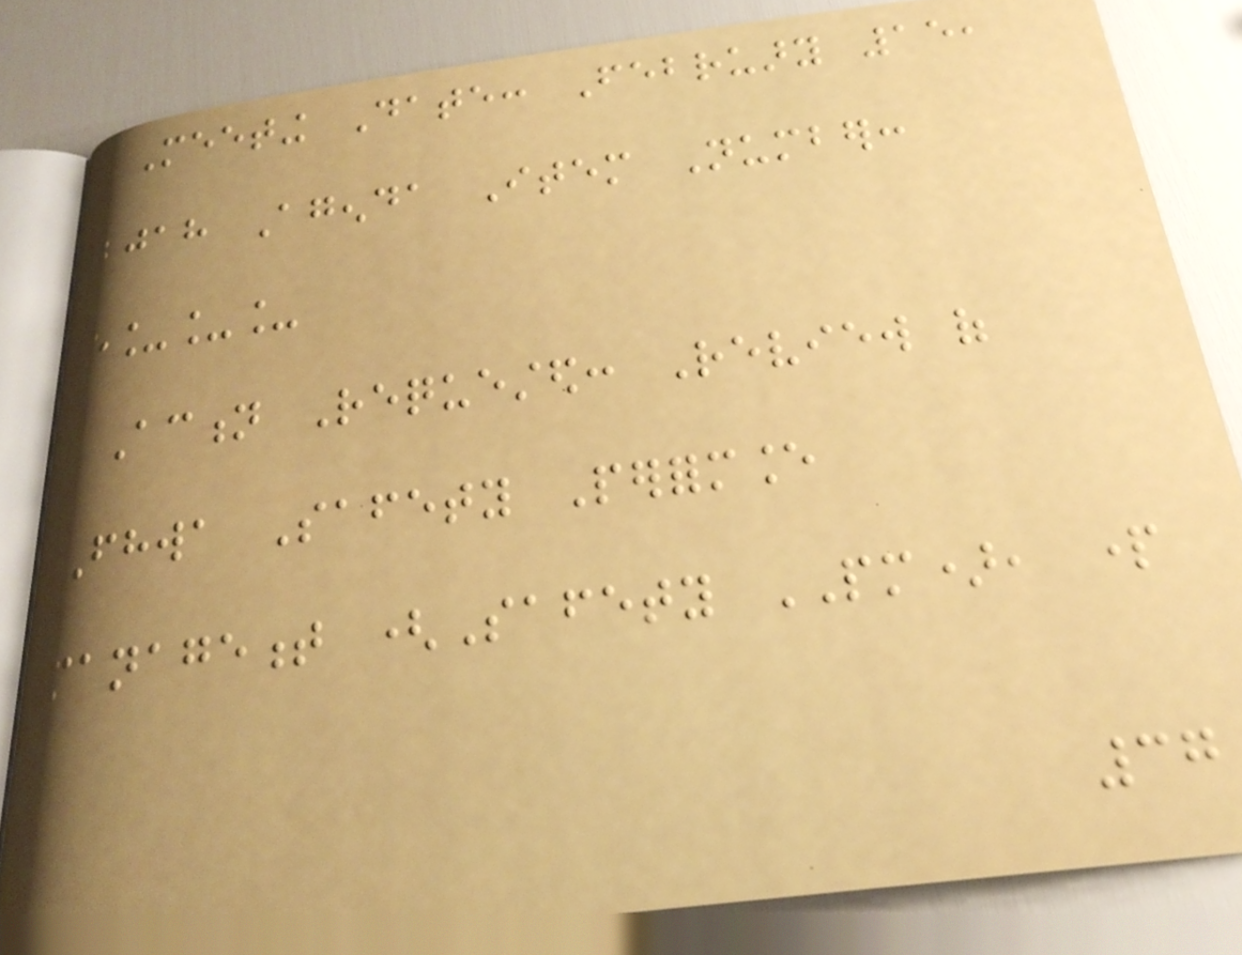Meeting Date: February 15,
2018 Agenda Item Number:
5___
Action Requested: Review of
FHWA Safety Performance
Management (Safety PM), part
37
